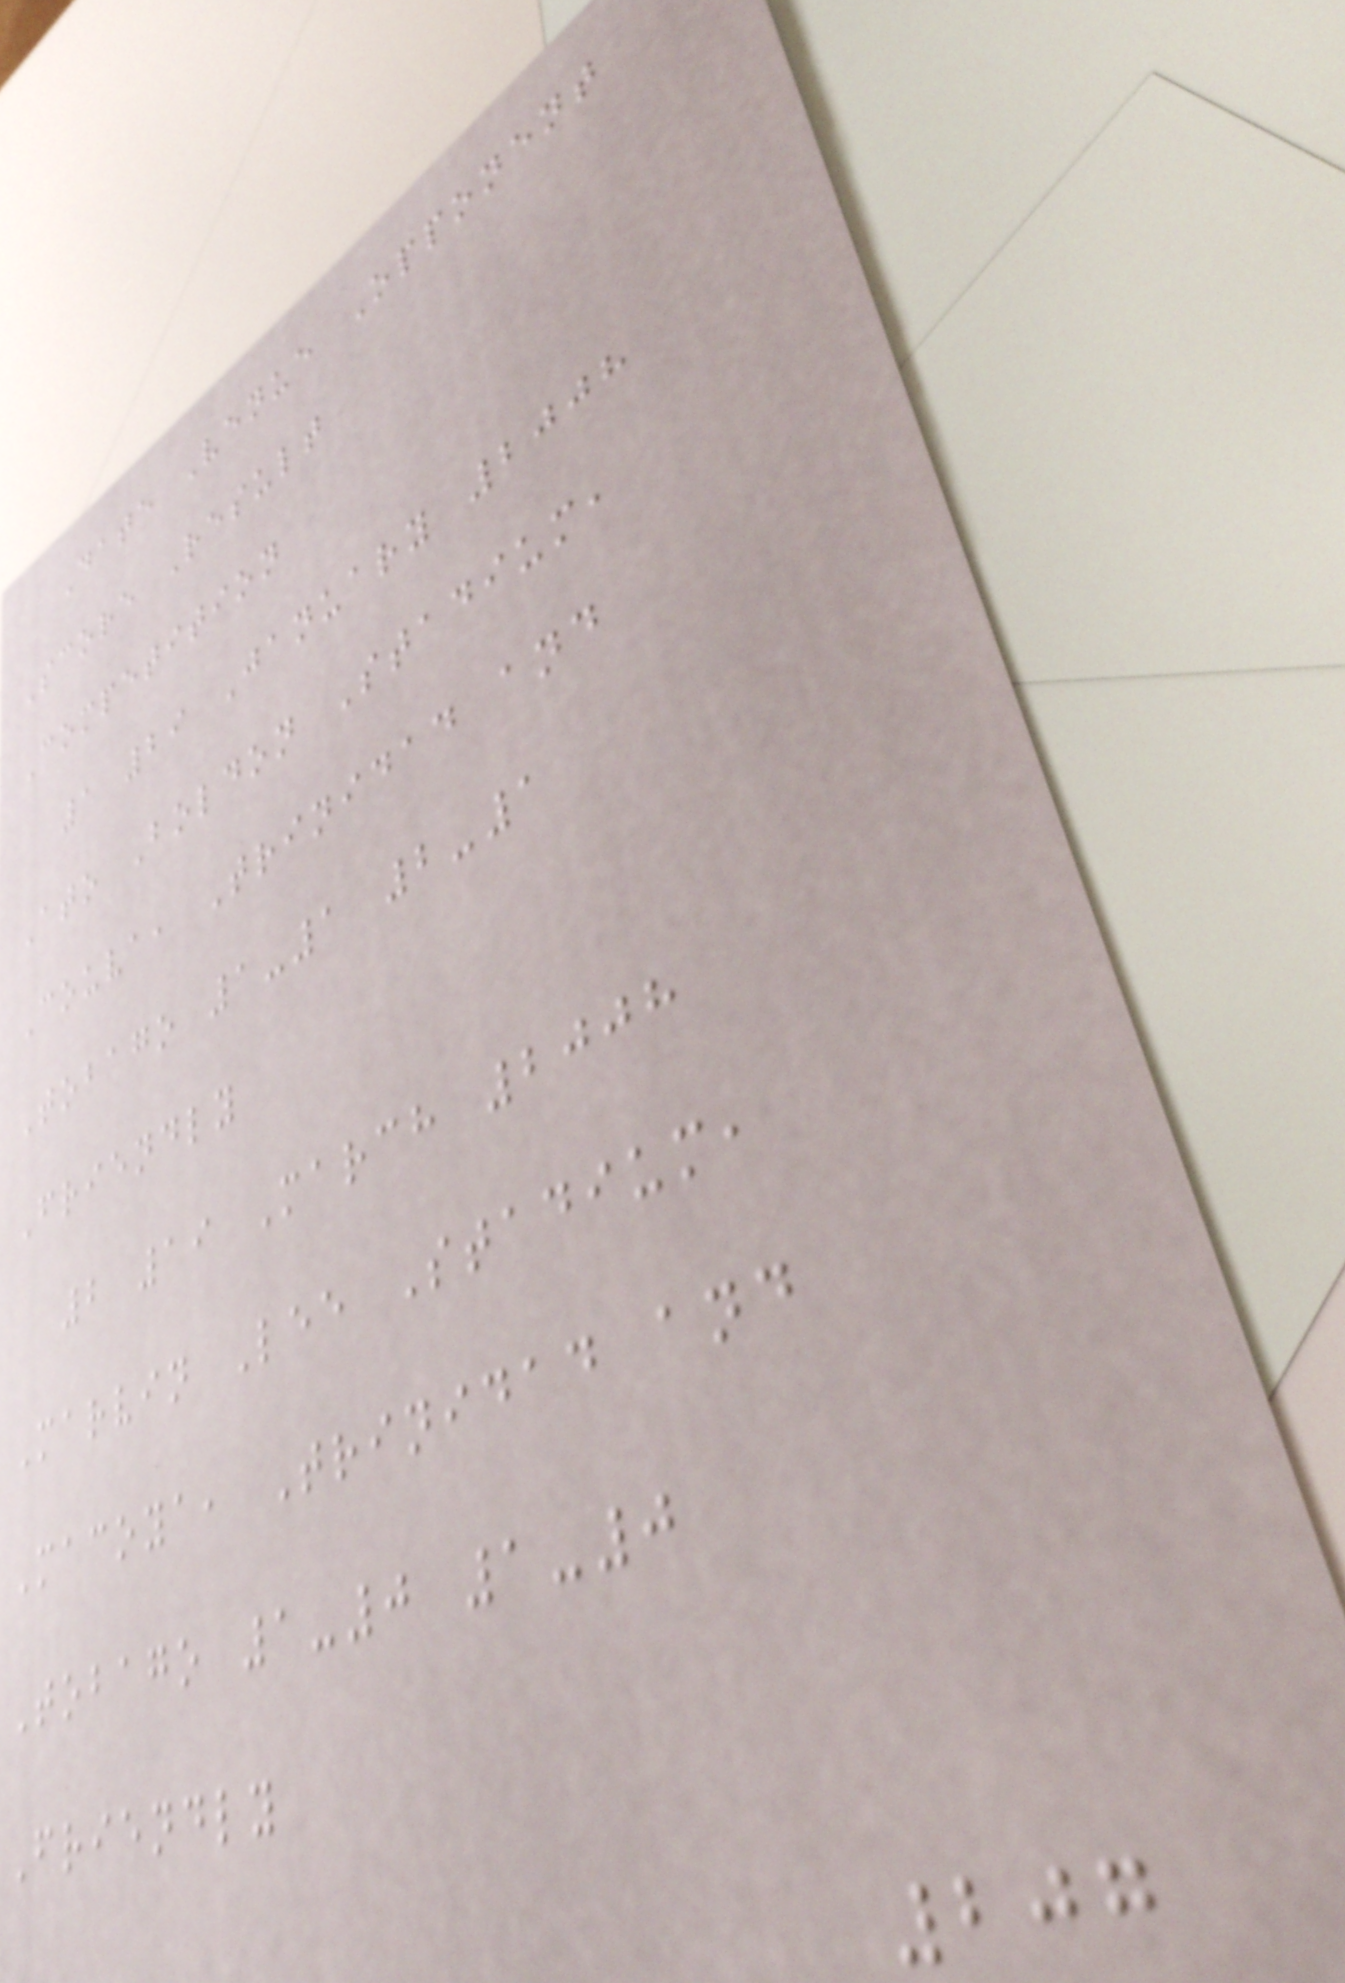Date Venue Opponent
Score Result
Competition
1 29 January 2008
Ato Boldon Stadium,
Couva, Trinidad and
Tobago 1-1 2-1
Friendly
2 19 March 2008
Marvin Lee Stadium,
Macoya, Trinidad and
Tobago 1-0 1-0
Friendly
207
